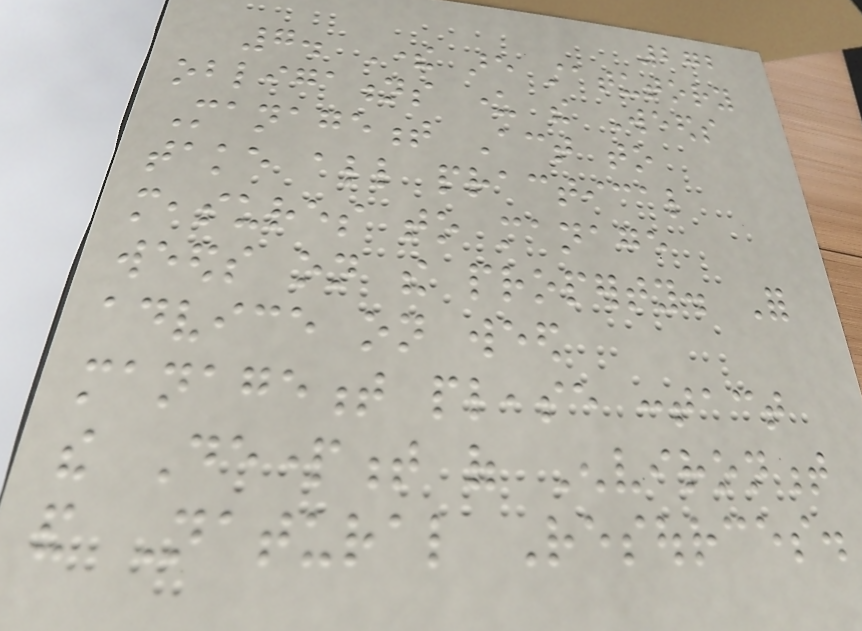272
7. There are statutory
obligations under the Weeds
Management Act to
take all practical
measures to manage
weeds on the property. For
advice on weed
management please contact
the Department of Environment
and Natural Resources.
